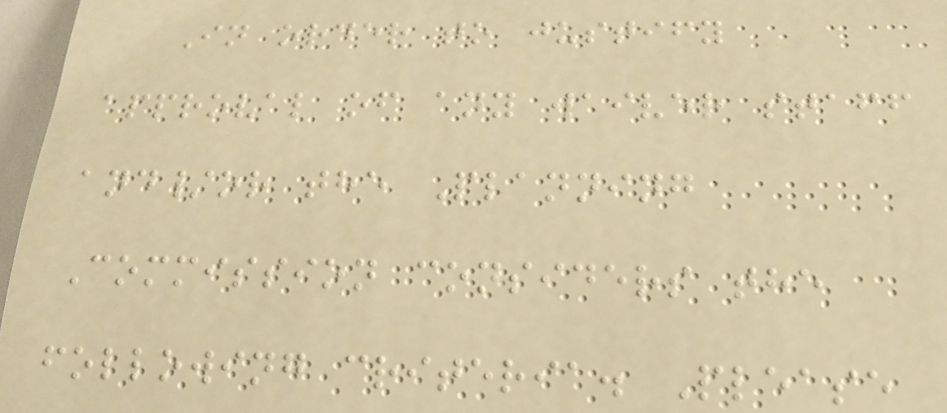In order to justify
approval of any waiver staff
and/or the Planning
Commission considers the
following criteria. Please
